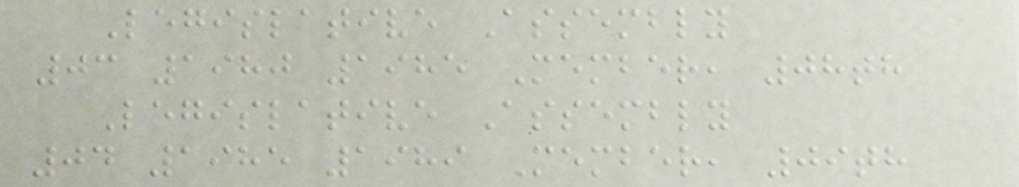Legislative Assembly
03 1980 1985 Member, 08th
Legislative Assembly
04 1985 1989 Member, 09th
